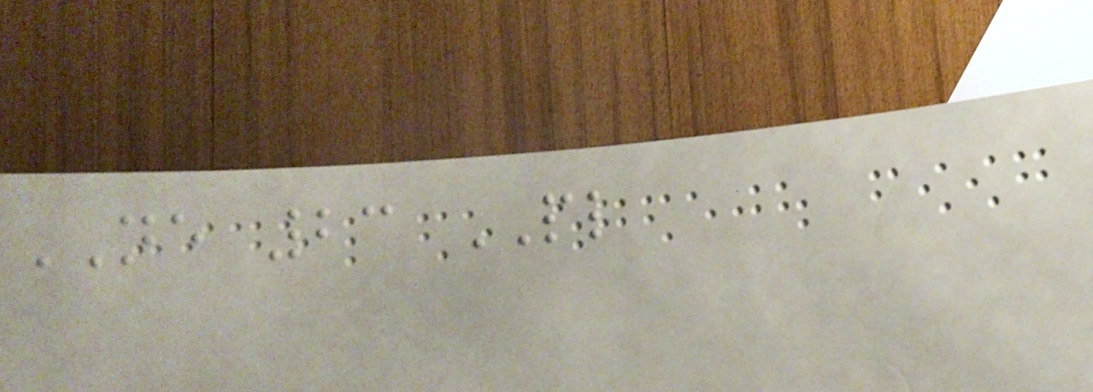NE 23 PL
